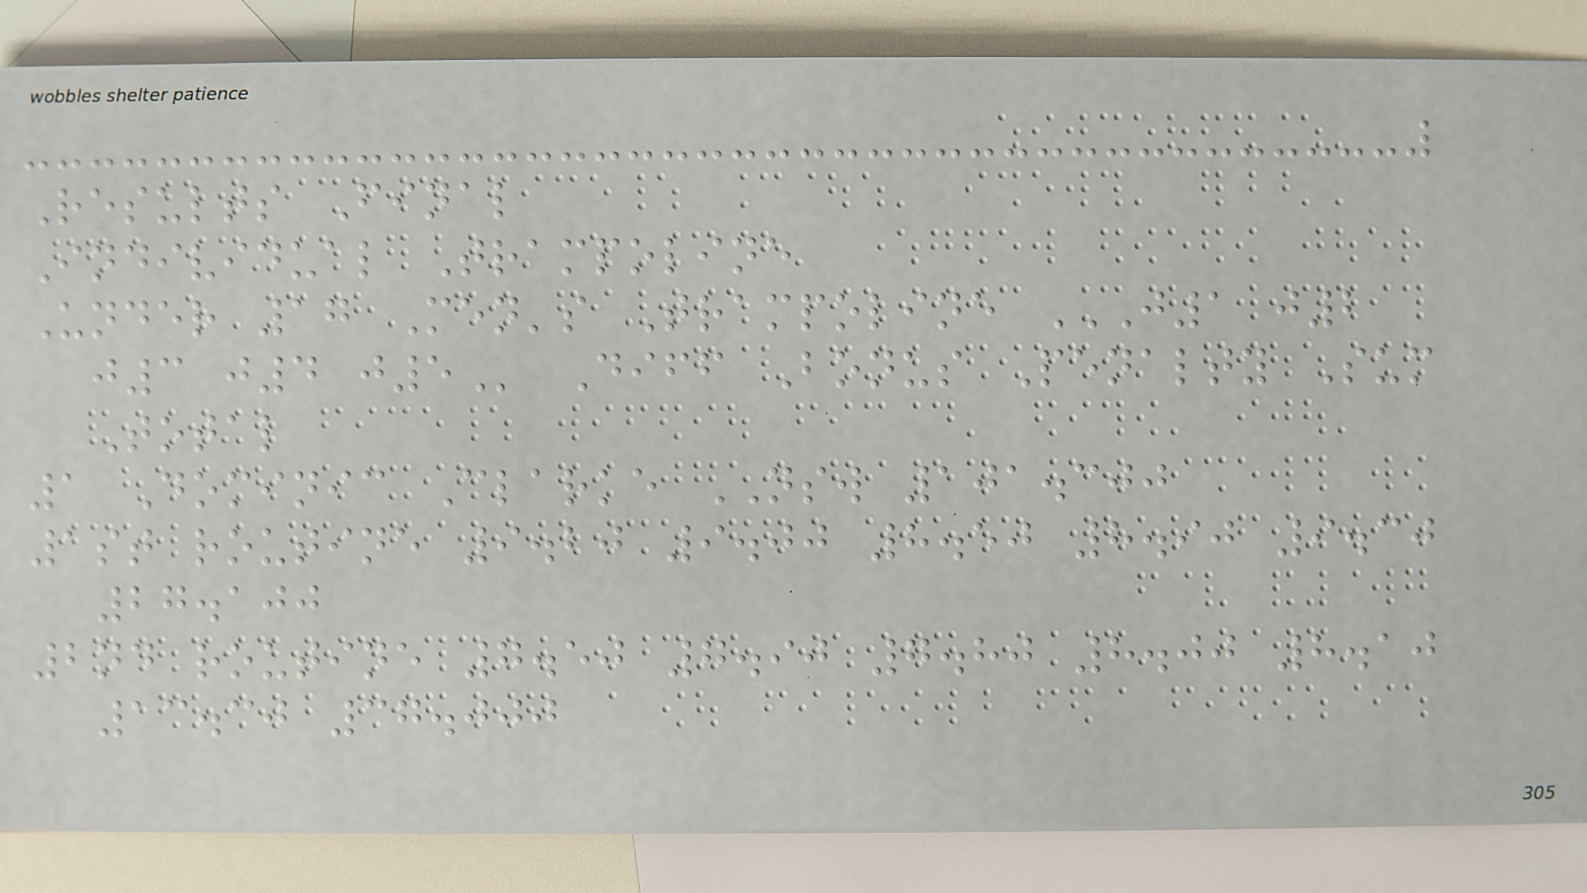Results Final
Individual Trampoline
Under 17 Men's Trampoline J1 J2
J3 J4 J5 Diff Bonus Penalty Sum
Total
1 Dominic Clarke NSW 101.300
1st routine 9.20 9.00 8.50 8.90 9.30
27.100
2nd routine 7.50 7.90 7.80 8.00 8.10
13.30 37.000
